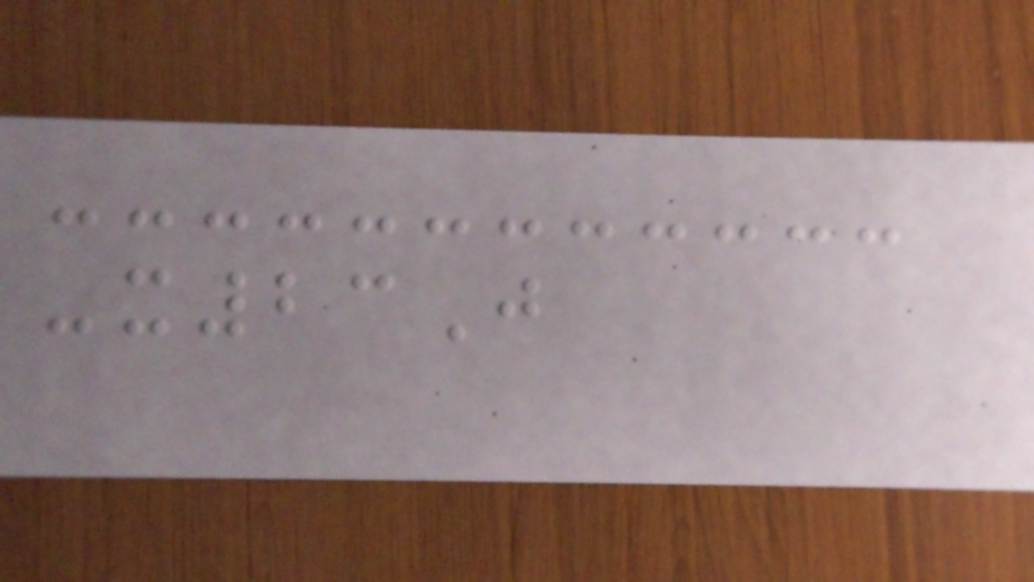-x23J
